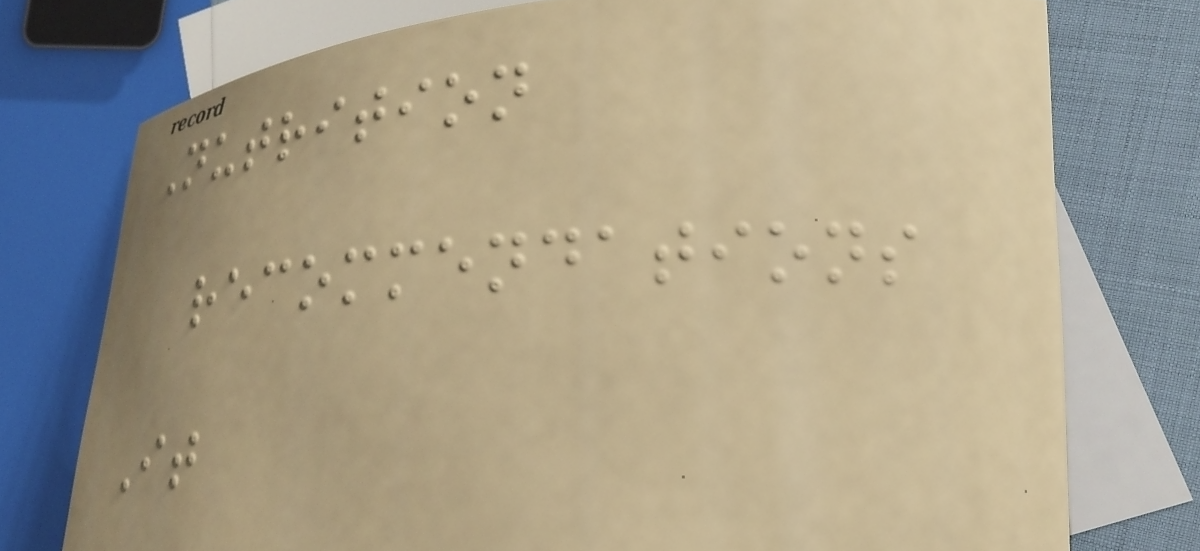Nutrition
recommendations
It
